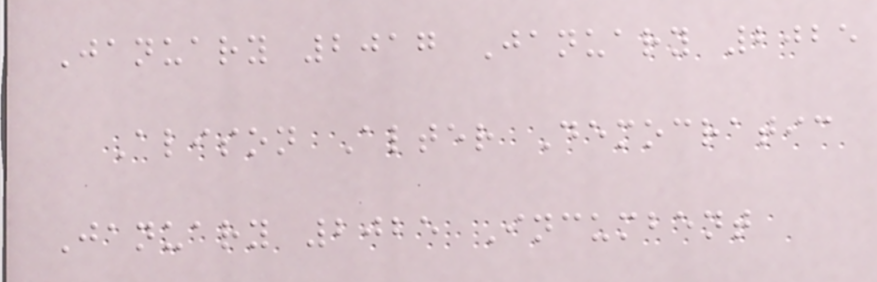January 2017 January 2025
Alison Alter Democratic
January 2025 Incumbent
